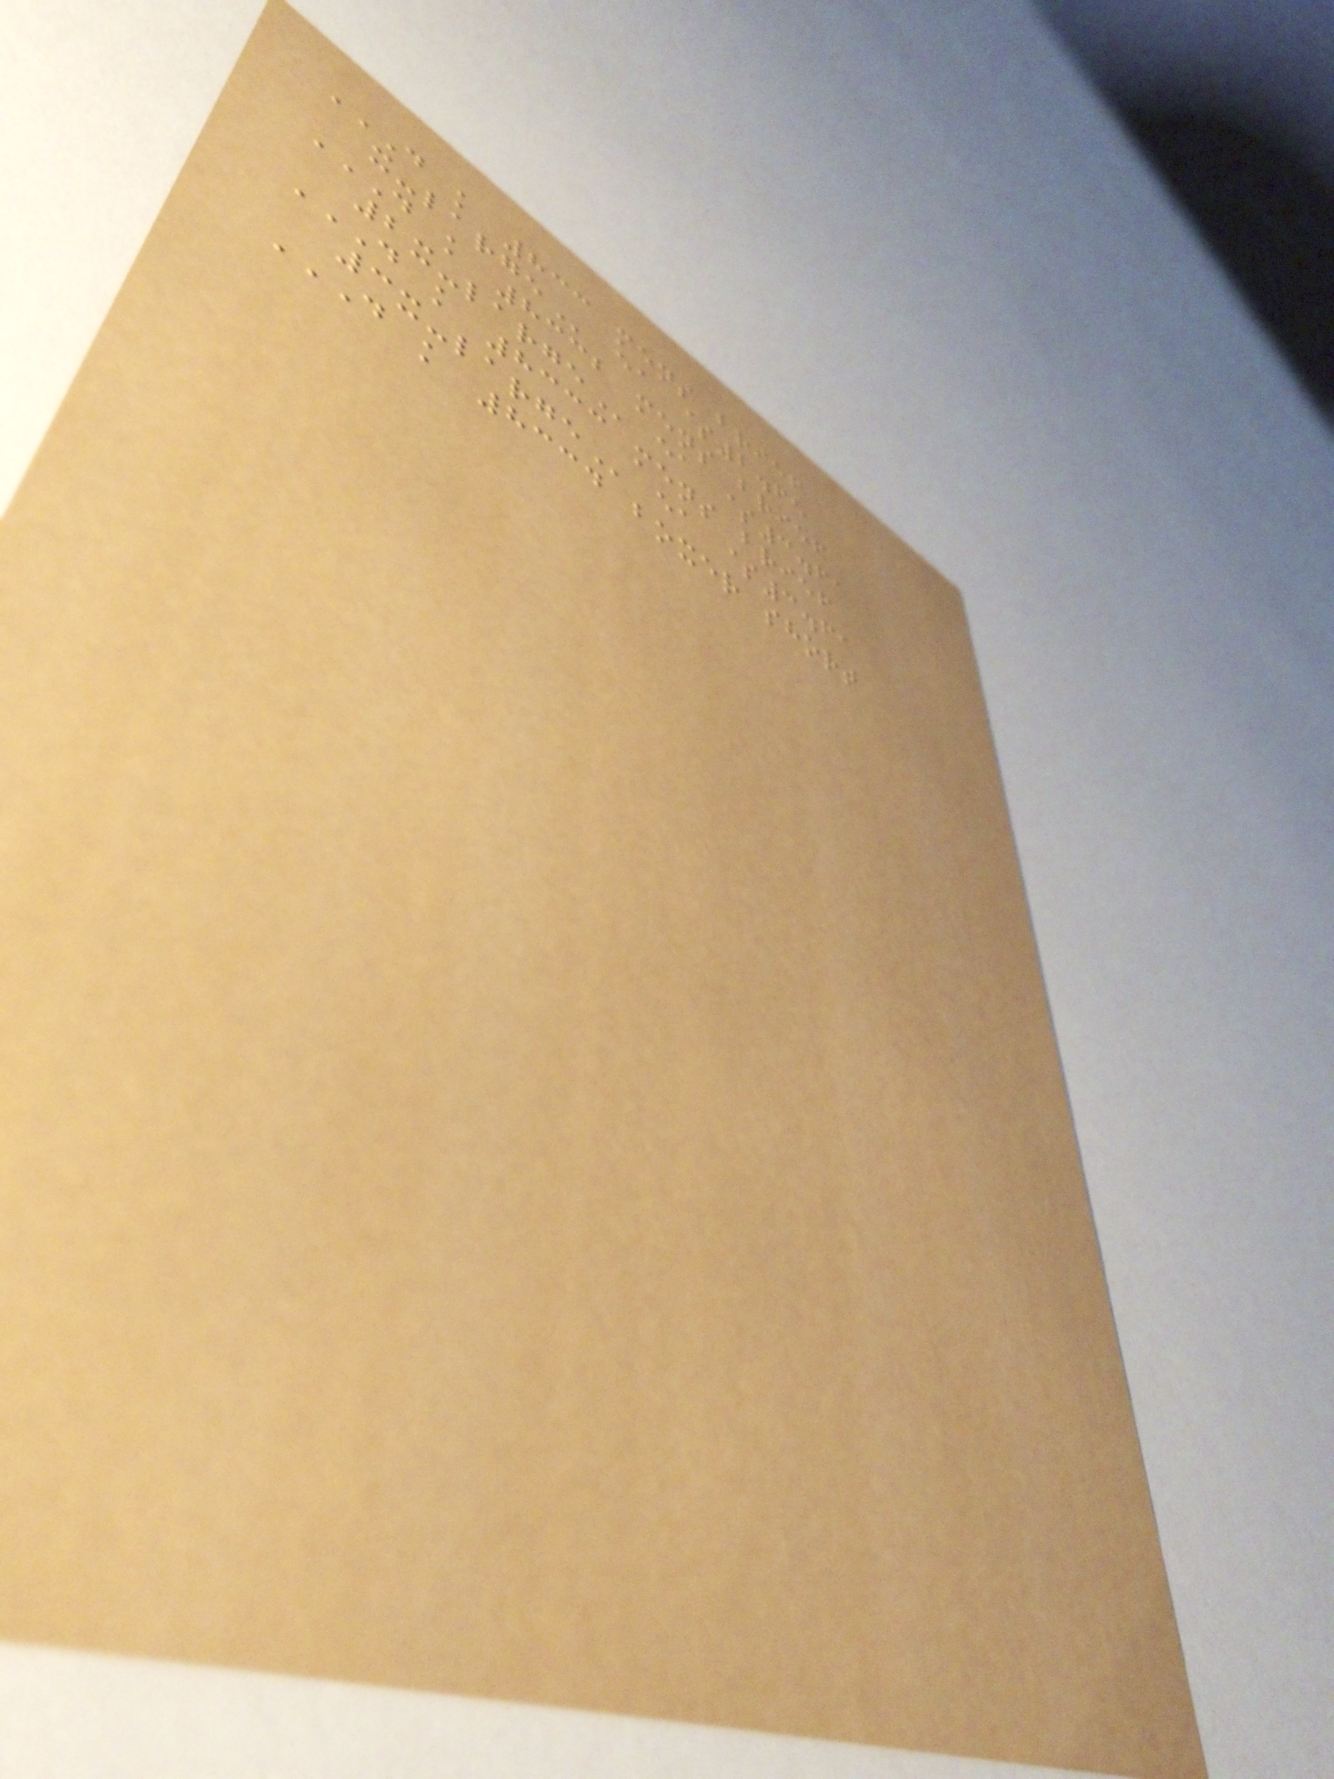D K 833 MENS BRIEF
X-LARGE ea $2.65
D K 8332 MENS BRIEF
2X-LARGE ea $3.61
D K 8333 MENS BRIEF
3X-LARGE ea $3.61
D K 8334 BOXER SHORT
